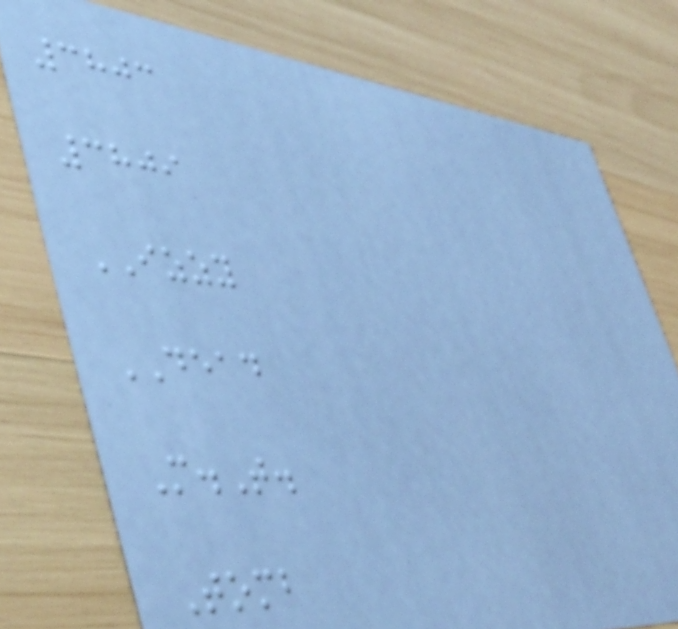3803
3809
IZZY
DEAD
M.T.
Tomb
